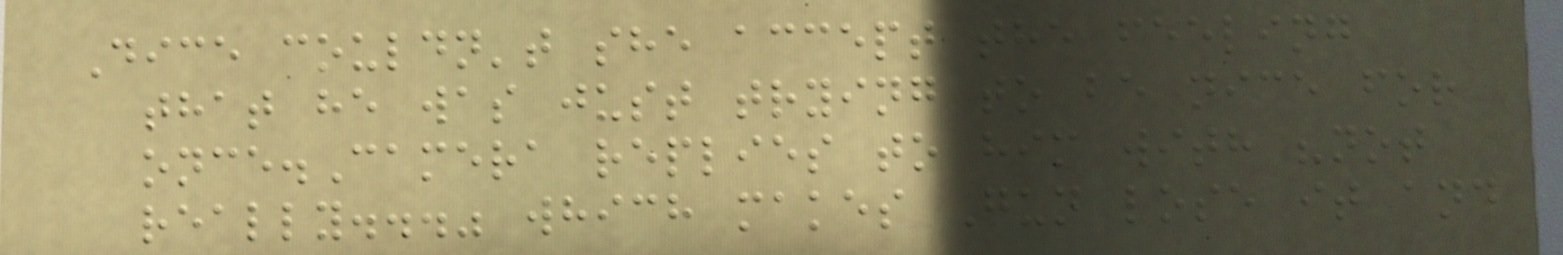Dice couldn't she accept the feeling
that he was just trying to be nice for
once.Camera replies to him with "not
really..." which makes Gun lose it and
